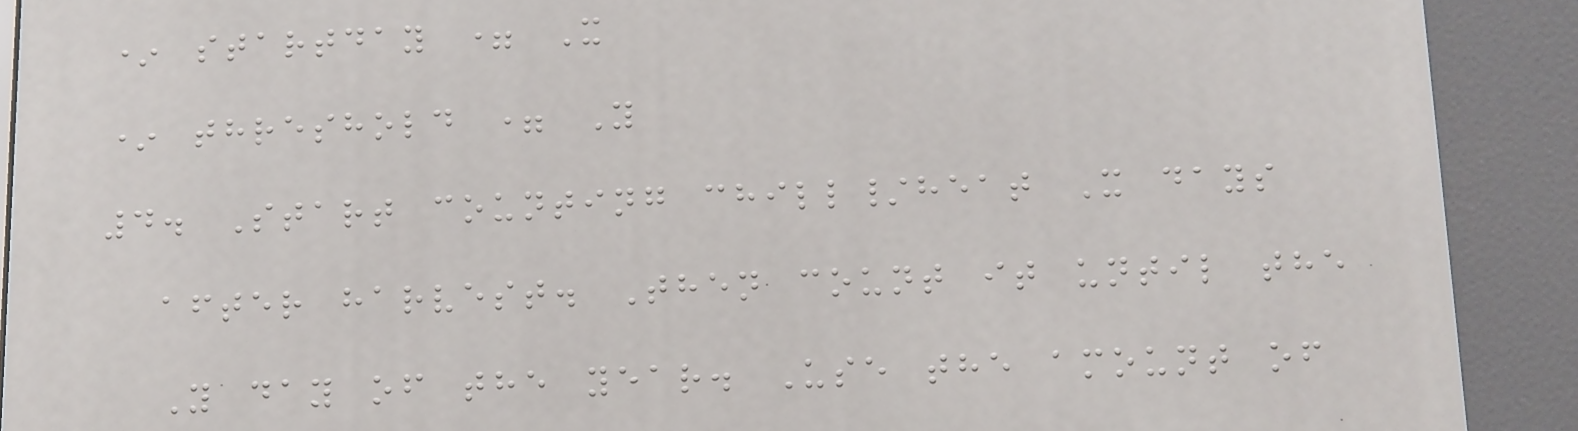* startday = X
* threshold = Y
4. Start counting chill/heat X days
after harvest. Then count it until the
Y day of the year. Use the amount of
